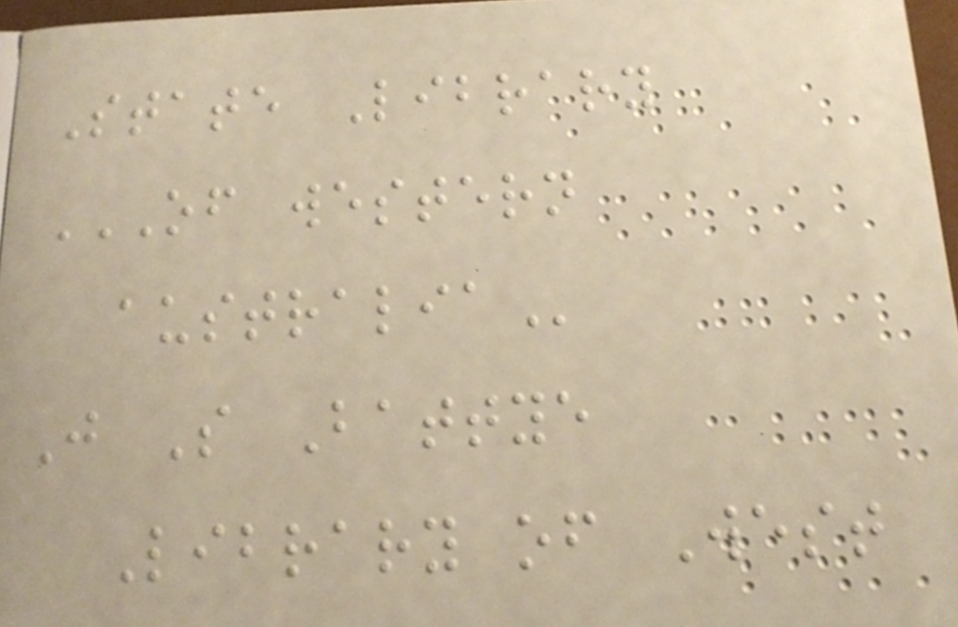State Library
OF WESTERN
AUSTRALIA
J S Battye
Library of West
